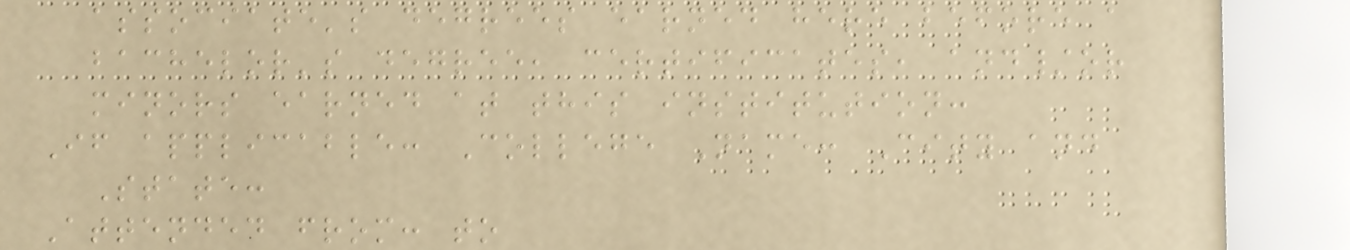associate's degrees earned here before a
bachelor's degree, certificates, and/or
minors earned at this institution:
If applicable: College Name: City and
State:
Attended from: to
